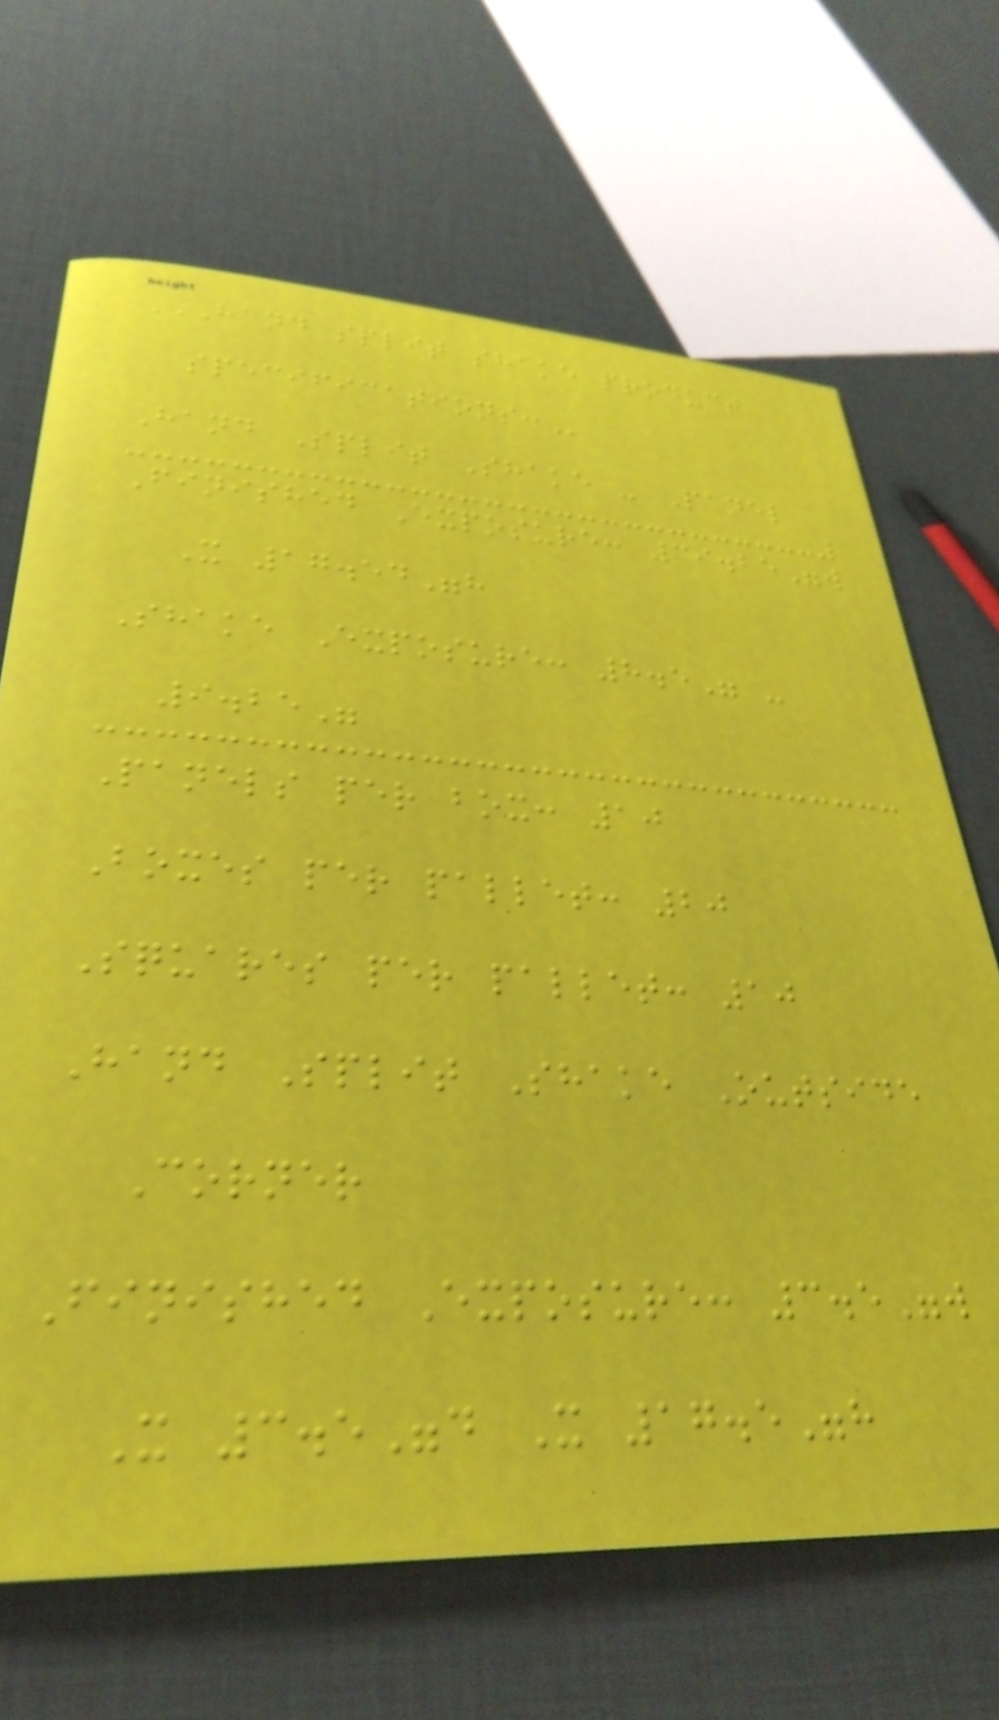HAND SPLIT SHAKE PRODUCT
SPECIFICATIONS:
Hand Split Shake - Panel
Finished Exposure: 39.25"w
X 17.54"h
Shake Exposure: 8.5" -
9.25"
Panels per box: 10
Boxes per pallet: 20
Squares per pallet: 10
Hand Split Shake Outside
Corner
Finished Exposure: 3.5"w
X 3.5"d X 17.5"h
